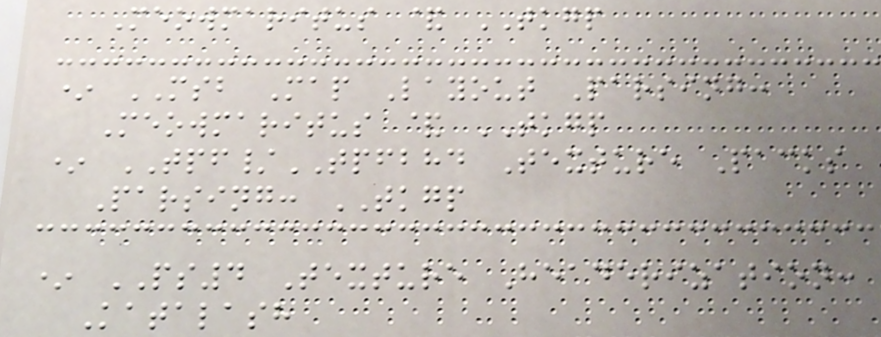Meowmaritus & TKGP
* MSB Map Layout Parsing:
Meowmaritus & TKGP
* TPF/TPFBHD Texture Packs
Parsing: TKGP
* PS4 Texture Headerization:
Katalash
